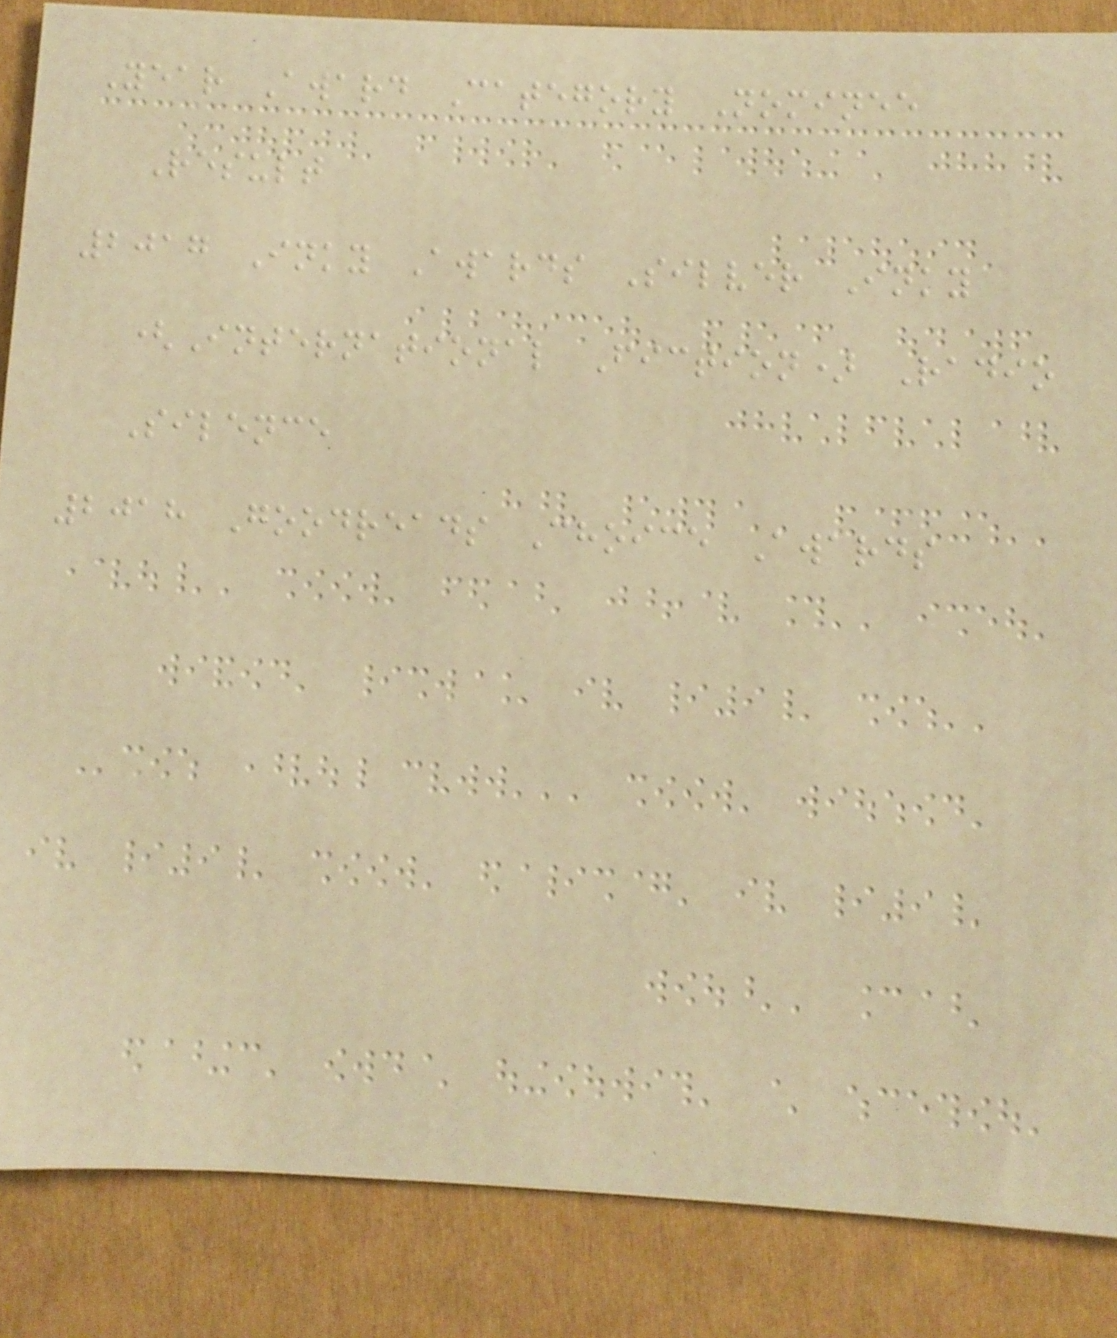Year Award Category Nominee
Result
2017 Inky Awards Silver Inky
(International Fiction) Radio
Silence
2018 Goodreads Choice Awards
